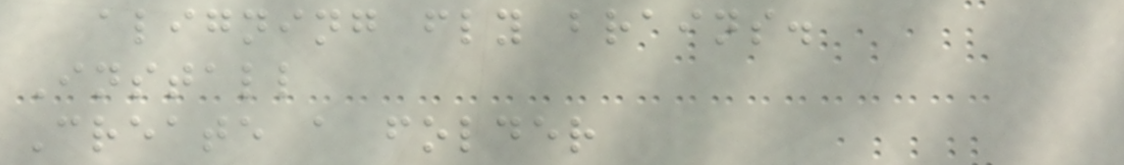aligning fly brains.
Install
Create a folder
